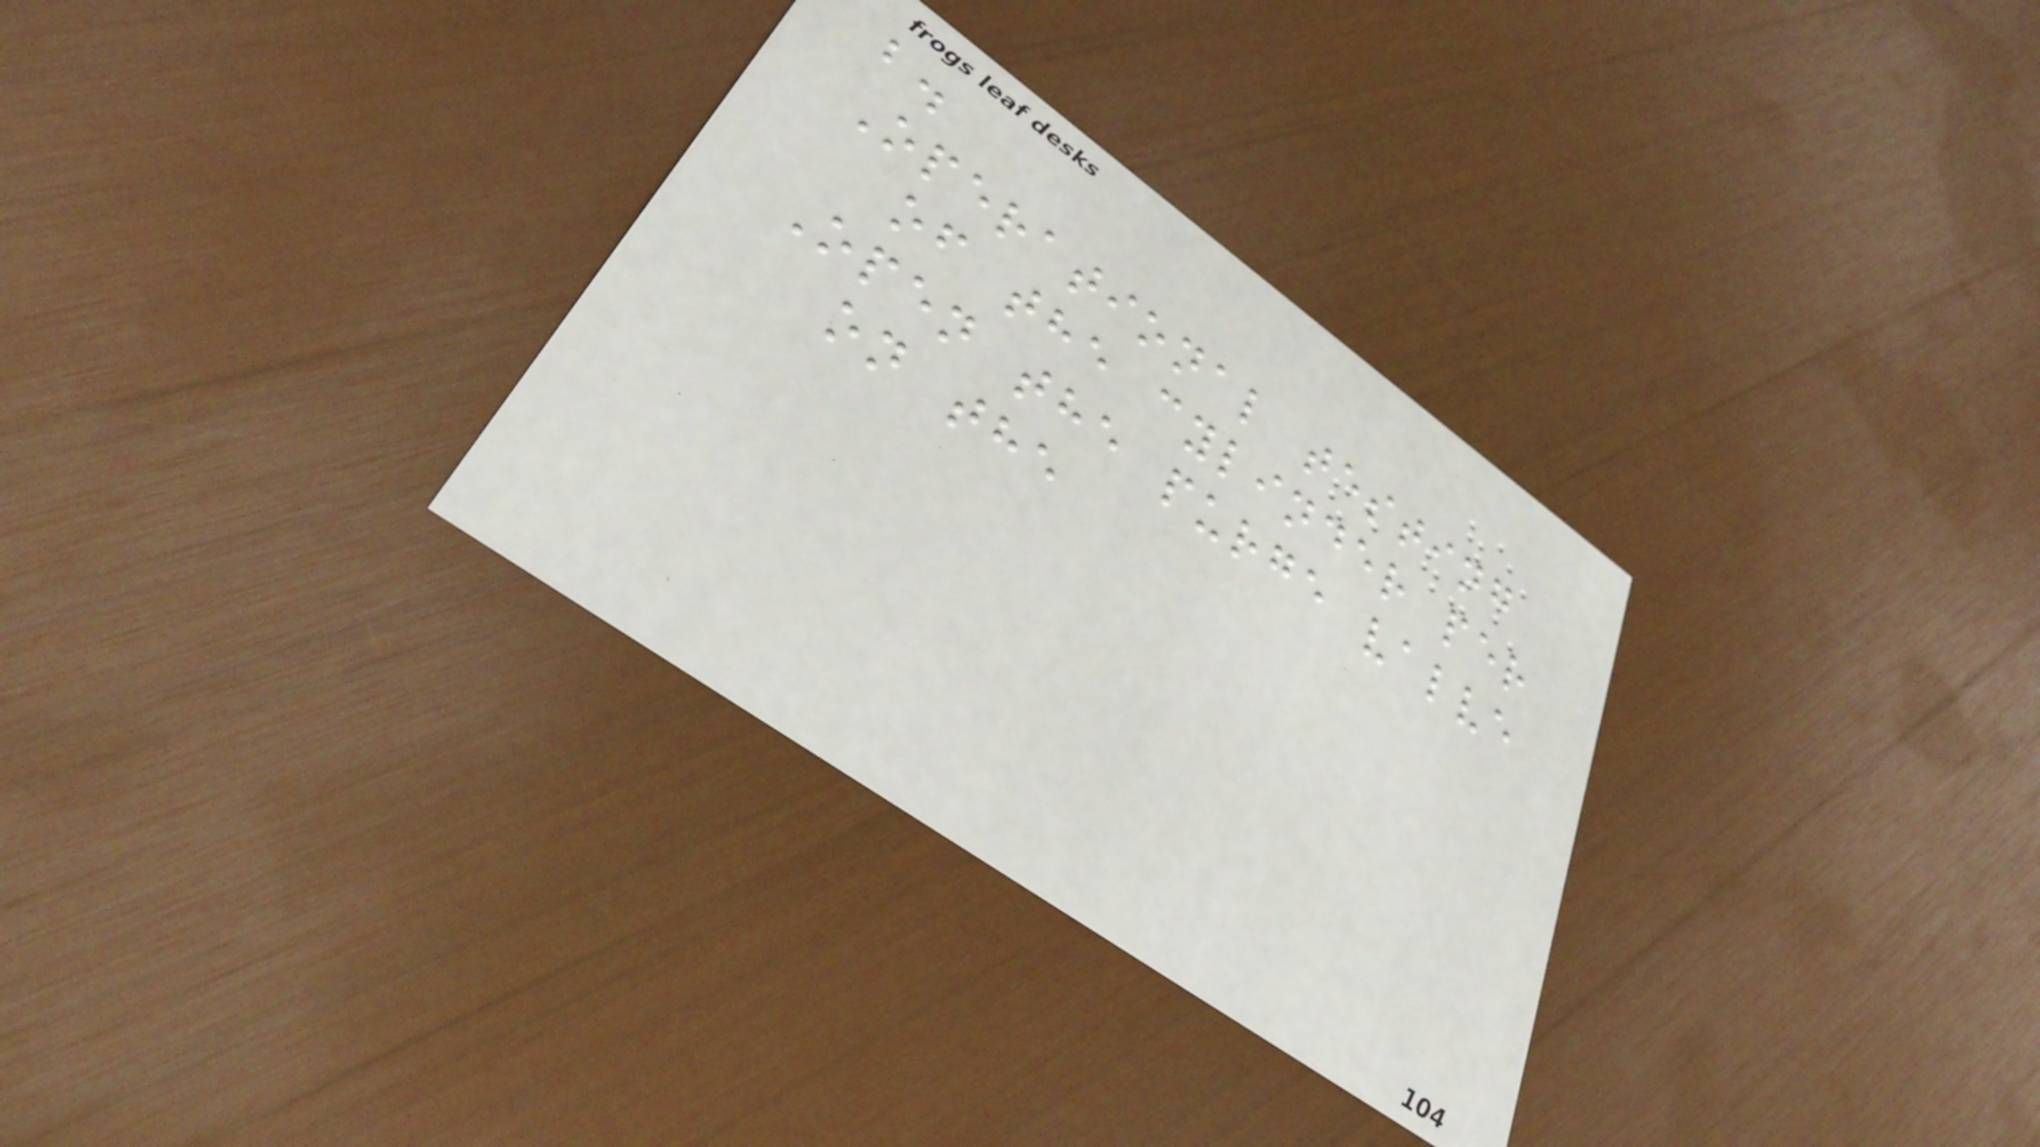b.
Operational testing
of the cylinder per
Open the purge valve
on the
